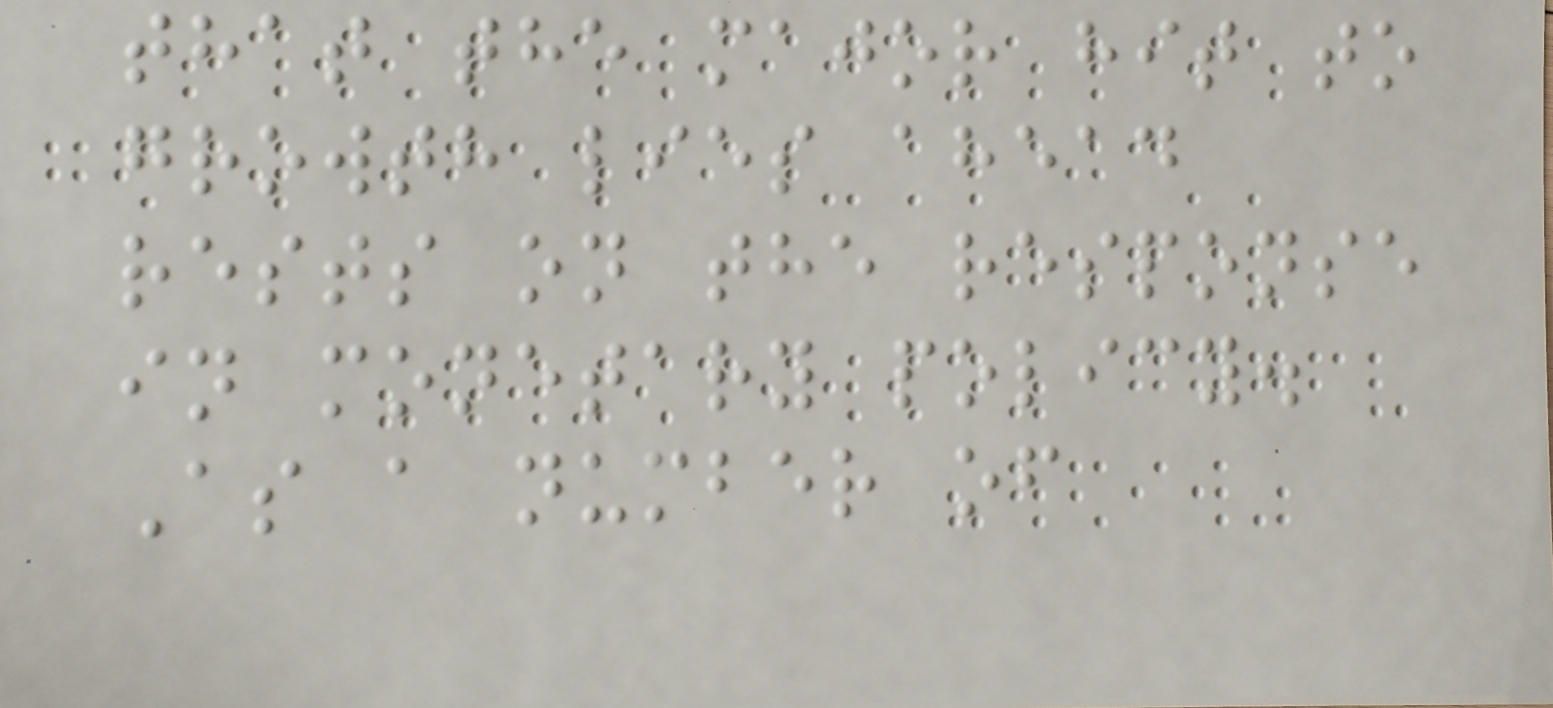that the major hit to
growth lies ahead
rests on the response
in monetary policy.
As a number of
